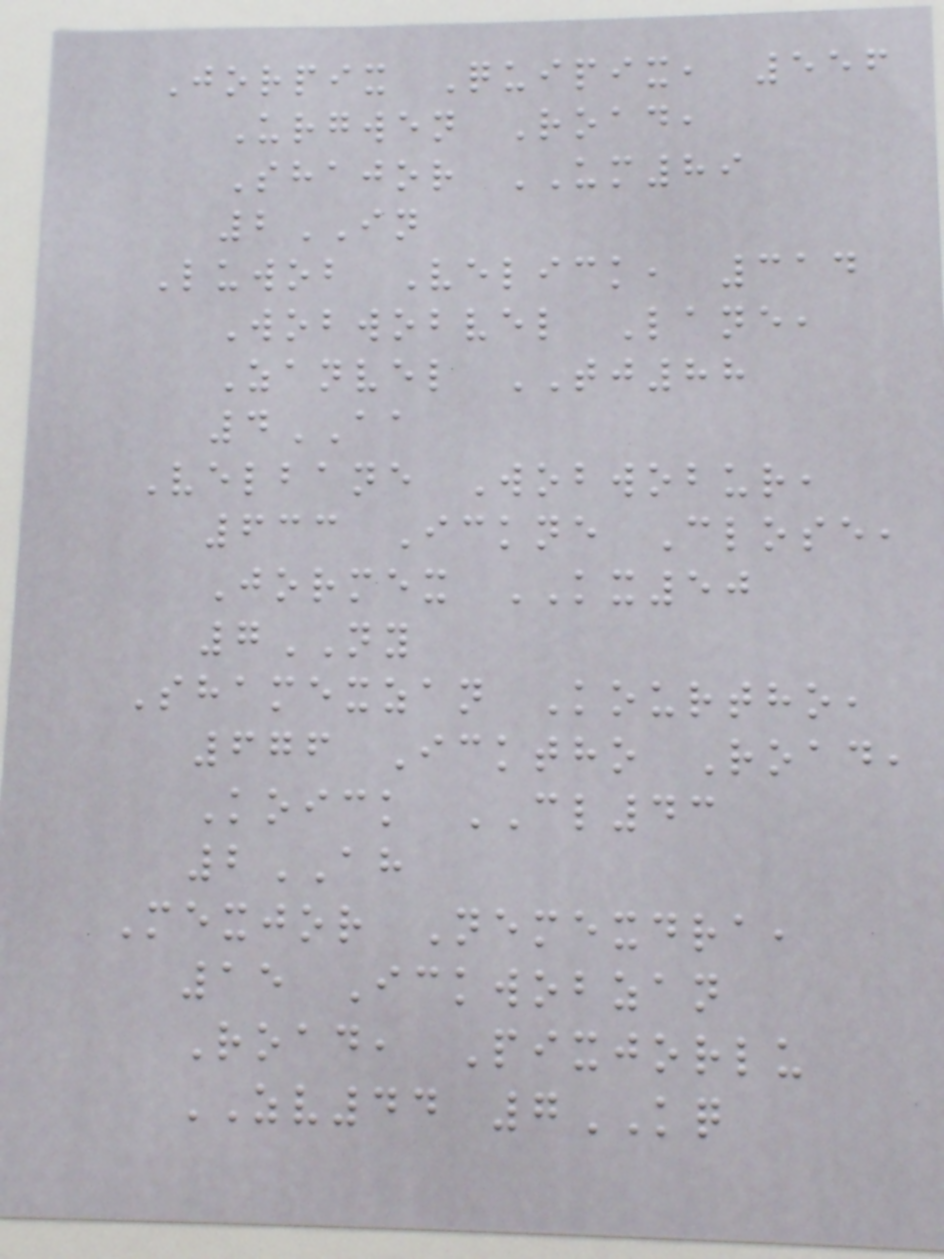Jorpix Quipix, 556
Urgwen Road,
Shajor UM89
2IN
Luwob Velick, 314
Wobwobvel Lane,
Zanvel TJ88
4AA
Velbane Wobwobur,
633 Ickne Close,
Jormex KX50
7NY
Shamexzan Kourtho,
676 Icktho Road,
Koick CL43
2AH
Mexjor Nemexdra,
15 Ickwobzan
Road, Pixjorlu
ZV44 7KQ
